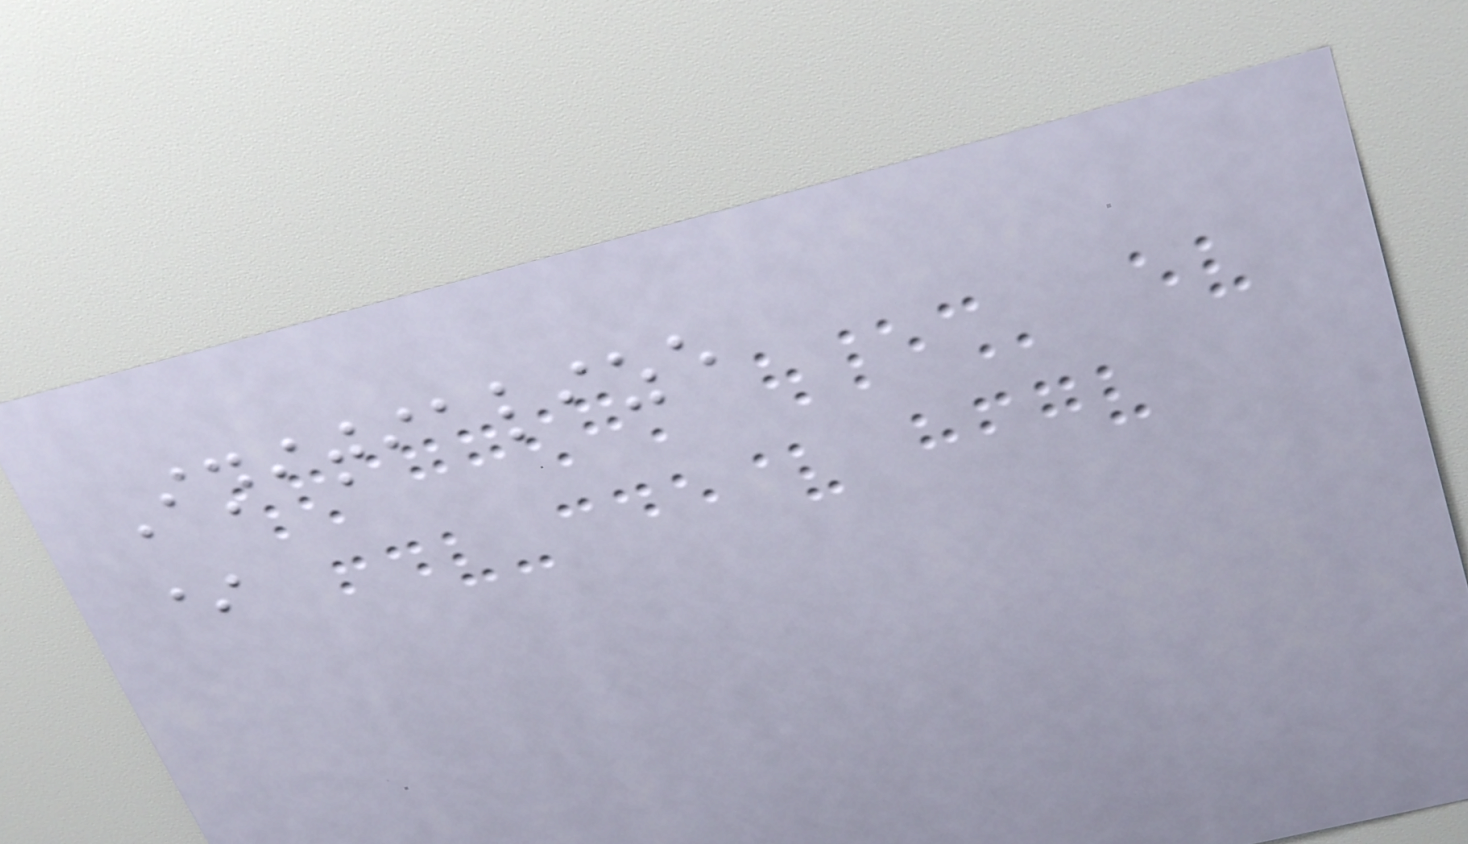Initialize
*
